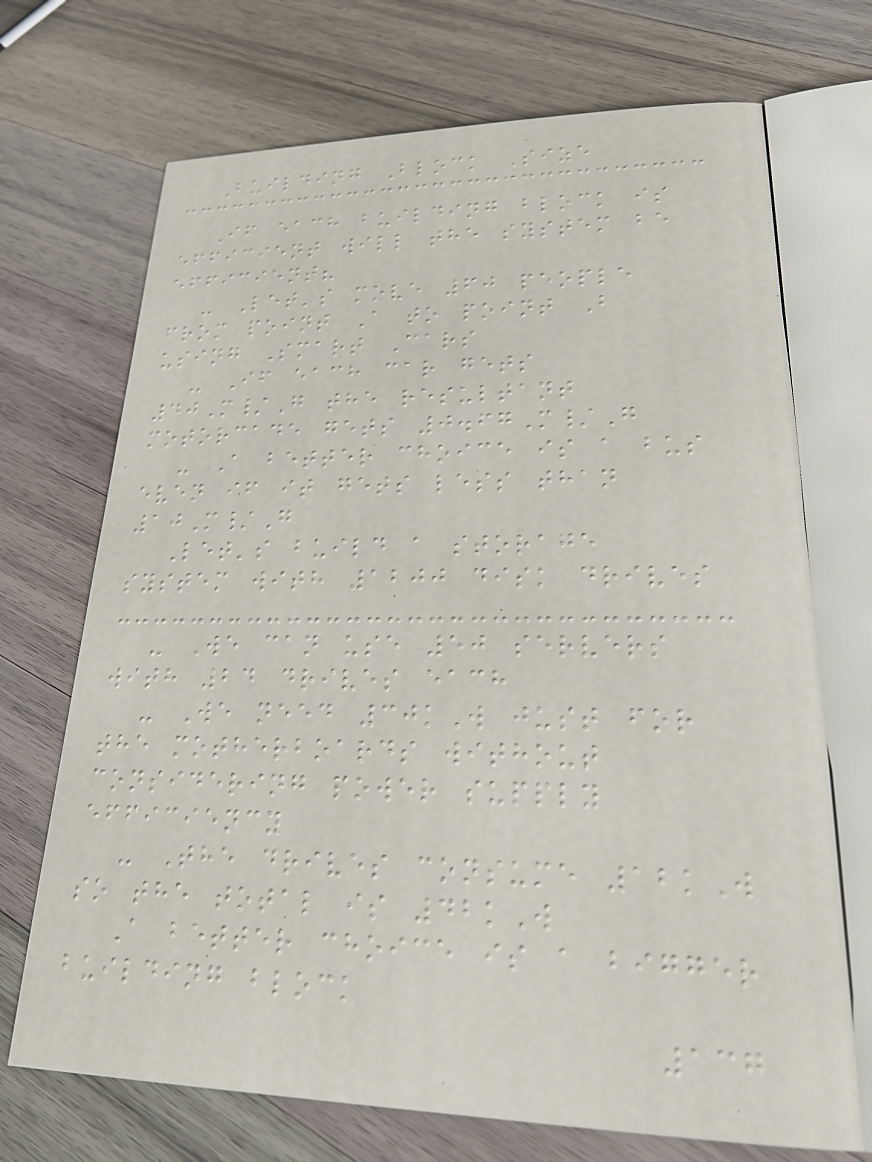Building Block Size
If each building block is
efficient will the system be
efficient?
- Let's move 60 people
from point A to point B
using Smart Cars
- If each car gets
40M/G the resultant
motorcade gets 0.67M/G
- A better choice is a bus
even if it gets less than
10M/G
Let's build a storage
system with 1200 disk drives
- We can use 50 servers
with 24 drives each
- We need 30kW just for
the motherboards without
considering power supply
efficiency
- The drives consume 12kW
so the total is 42kW
A better choice is a bigger
building block
137
